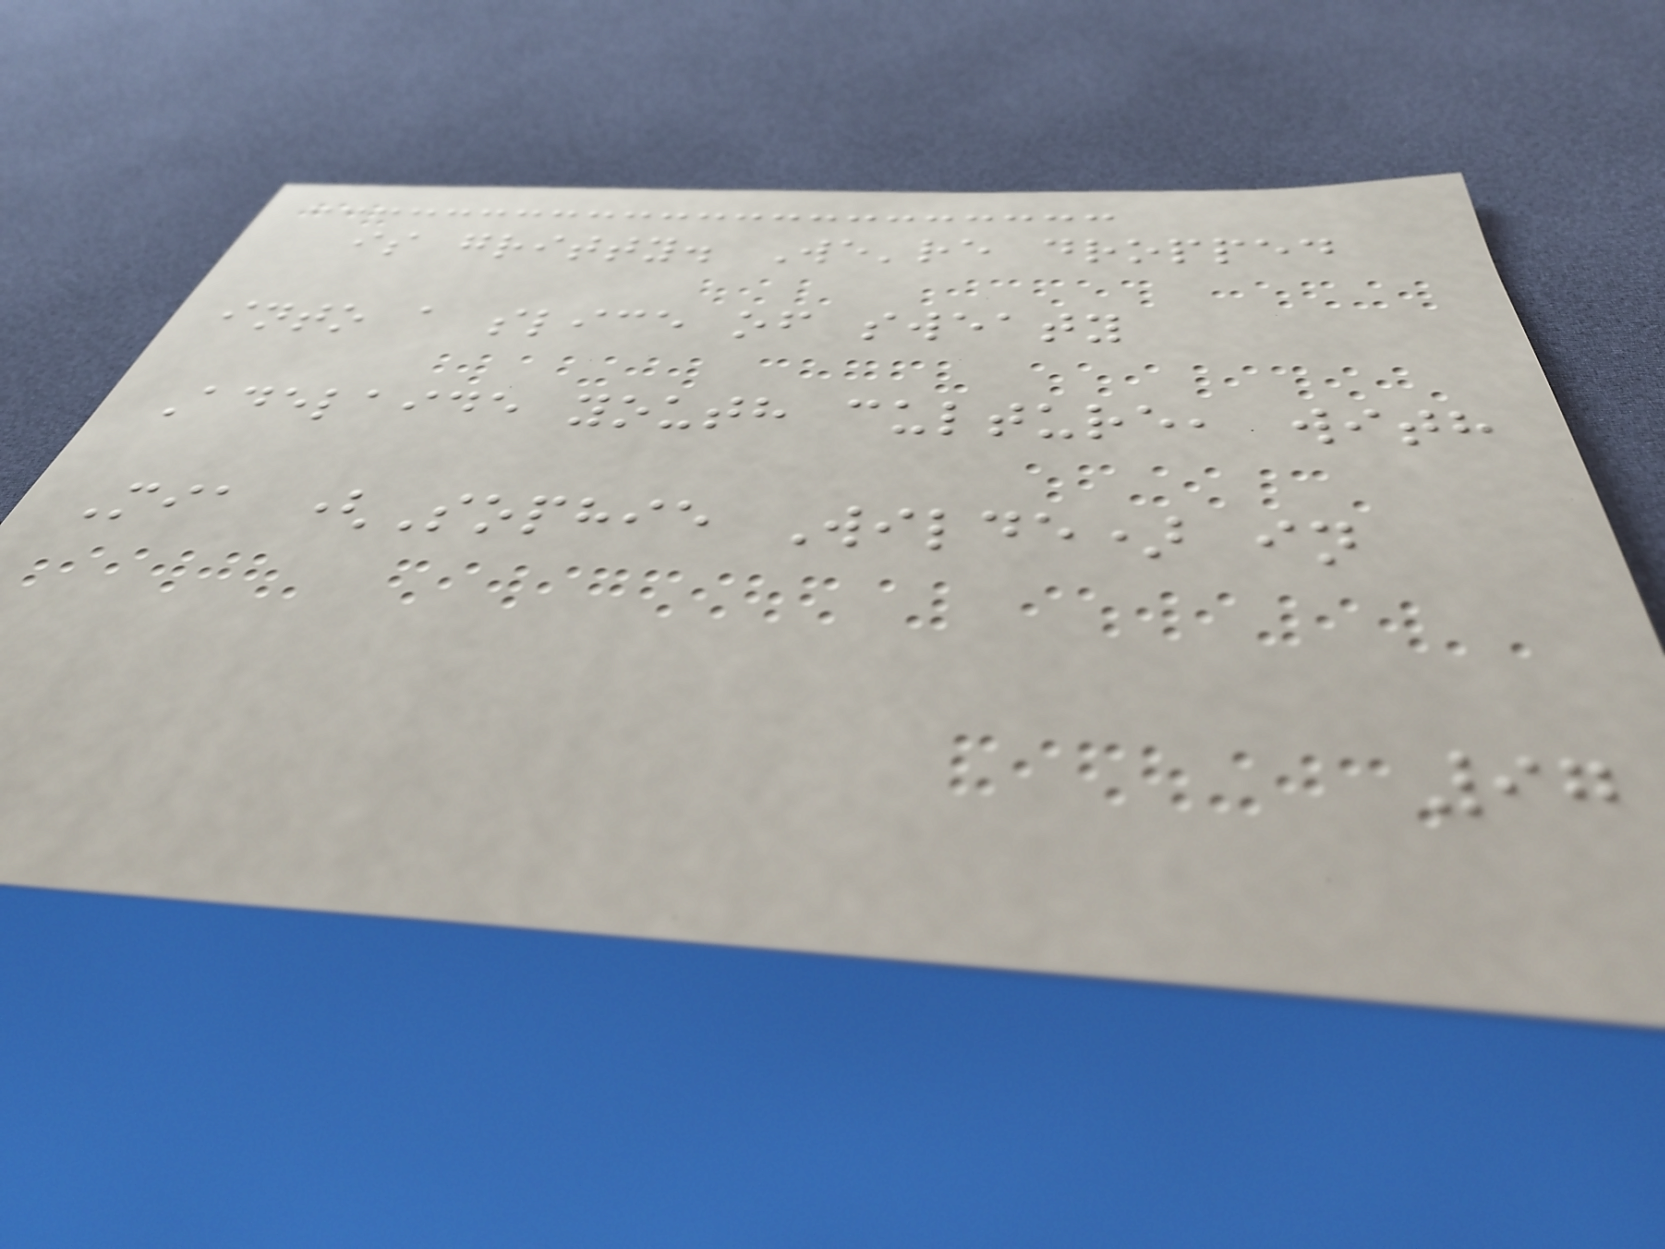is gritty. We're dropped
into a slice of sweaty
Adelaide youth culture, with
Mia (Sophie Wilde) in
97
